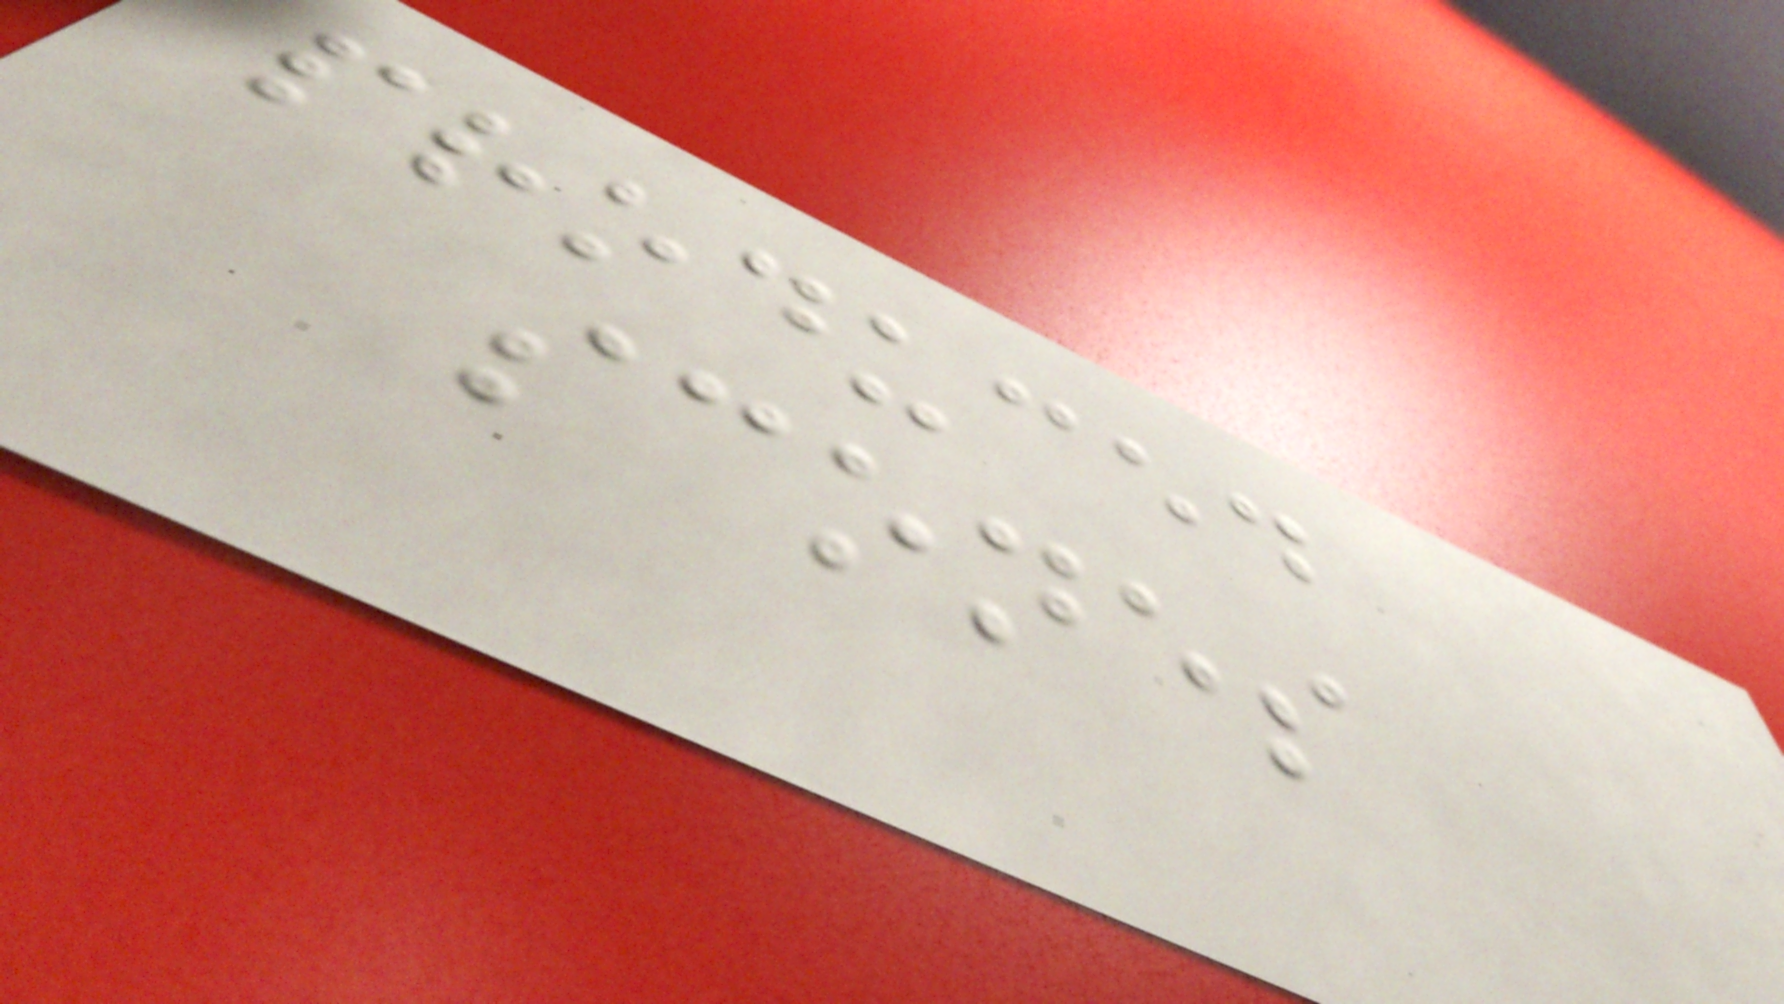produced
scones
